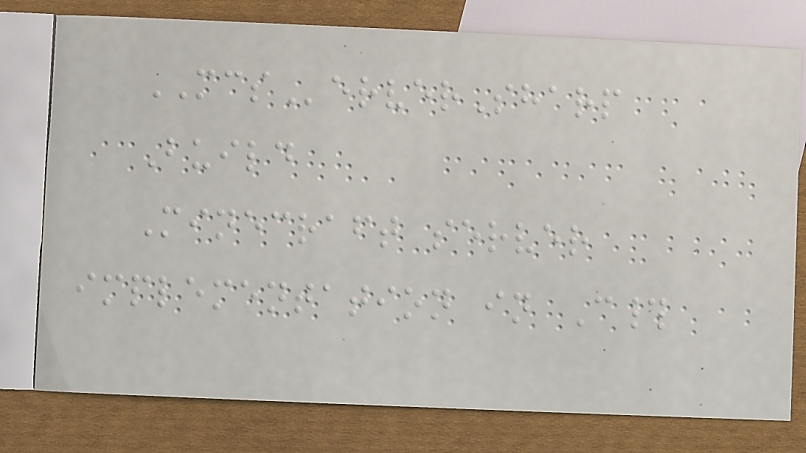MCServerSharp
Build
Minecraft server
implementation in C#
